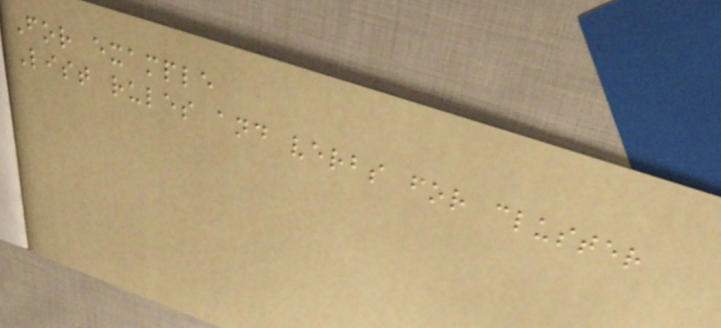For example
List rules and verbs for cluster
